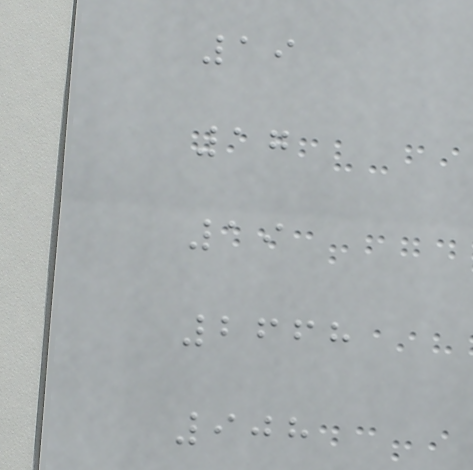19
17
19
2668
908
